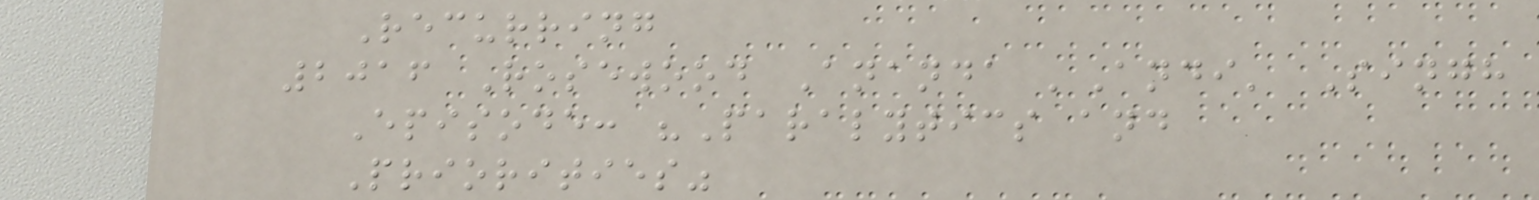Recurring
2016 Rosewood Ananda 'Andi' Singh
Episode: "Paralytics and
Priorities"
